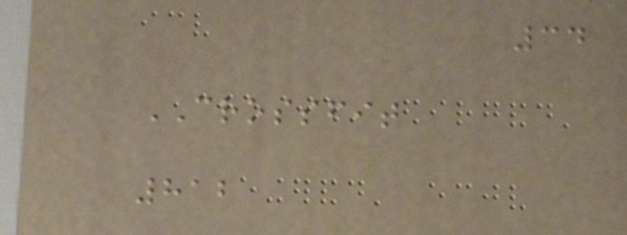34
CROSSFIT
812
